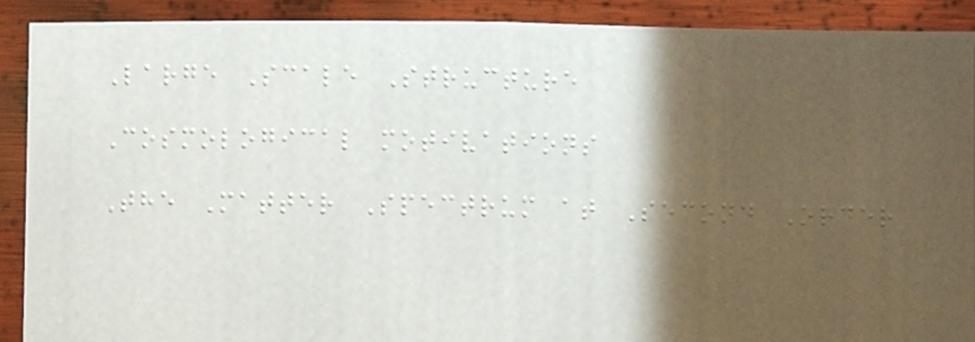Large Scale Structure
Cosmological motivations
The Matter Spectrum at Second Order
